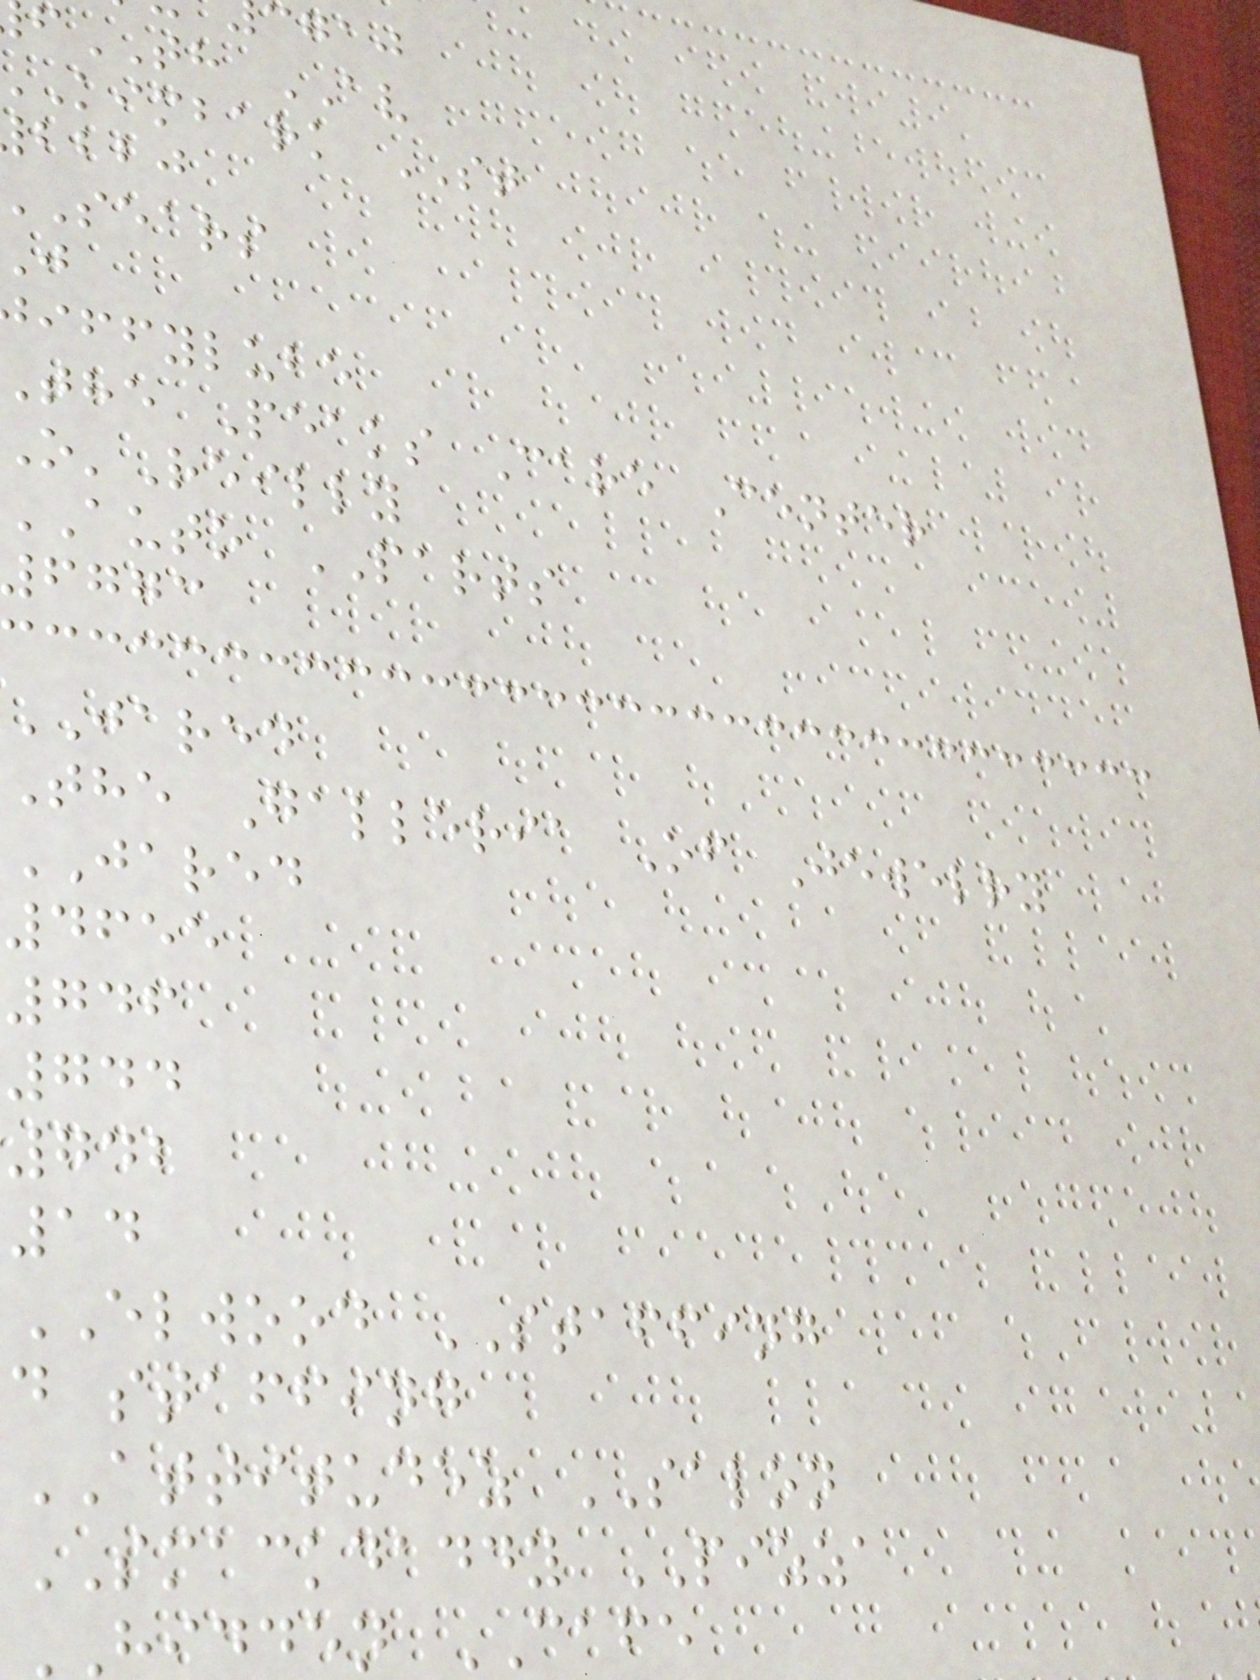cgaj
TH AV
kimbark ST
bbbj
sears
iffylube
the Peaks Care Center
'Reilly
auto PARTS
fggc
JARED
The Galleria Of Jewelry
JARED
4655
746
744
742
14
ELWOOD STAFFING
d staffing
ATTITUDEZ SALON
SMACKDADDY PIZZA
HIDDEN CAFE
